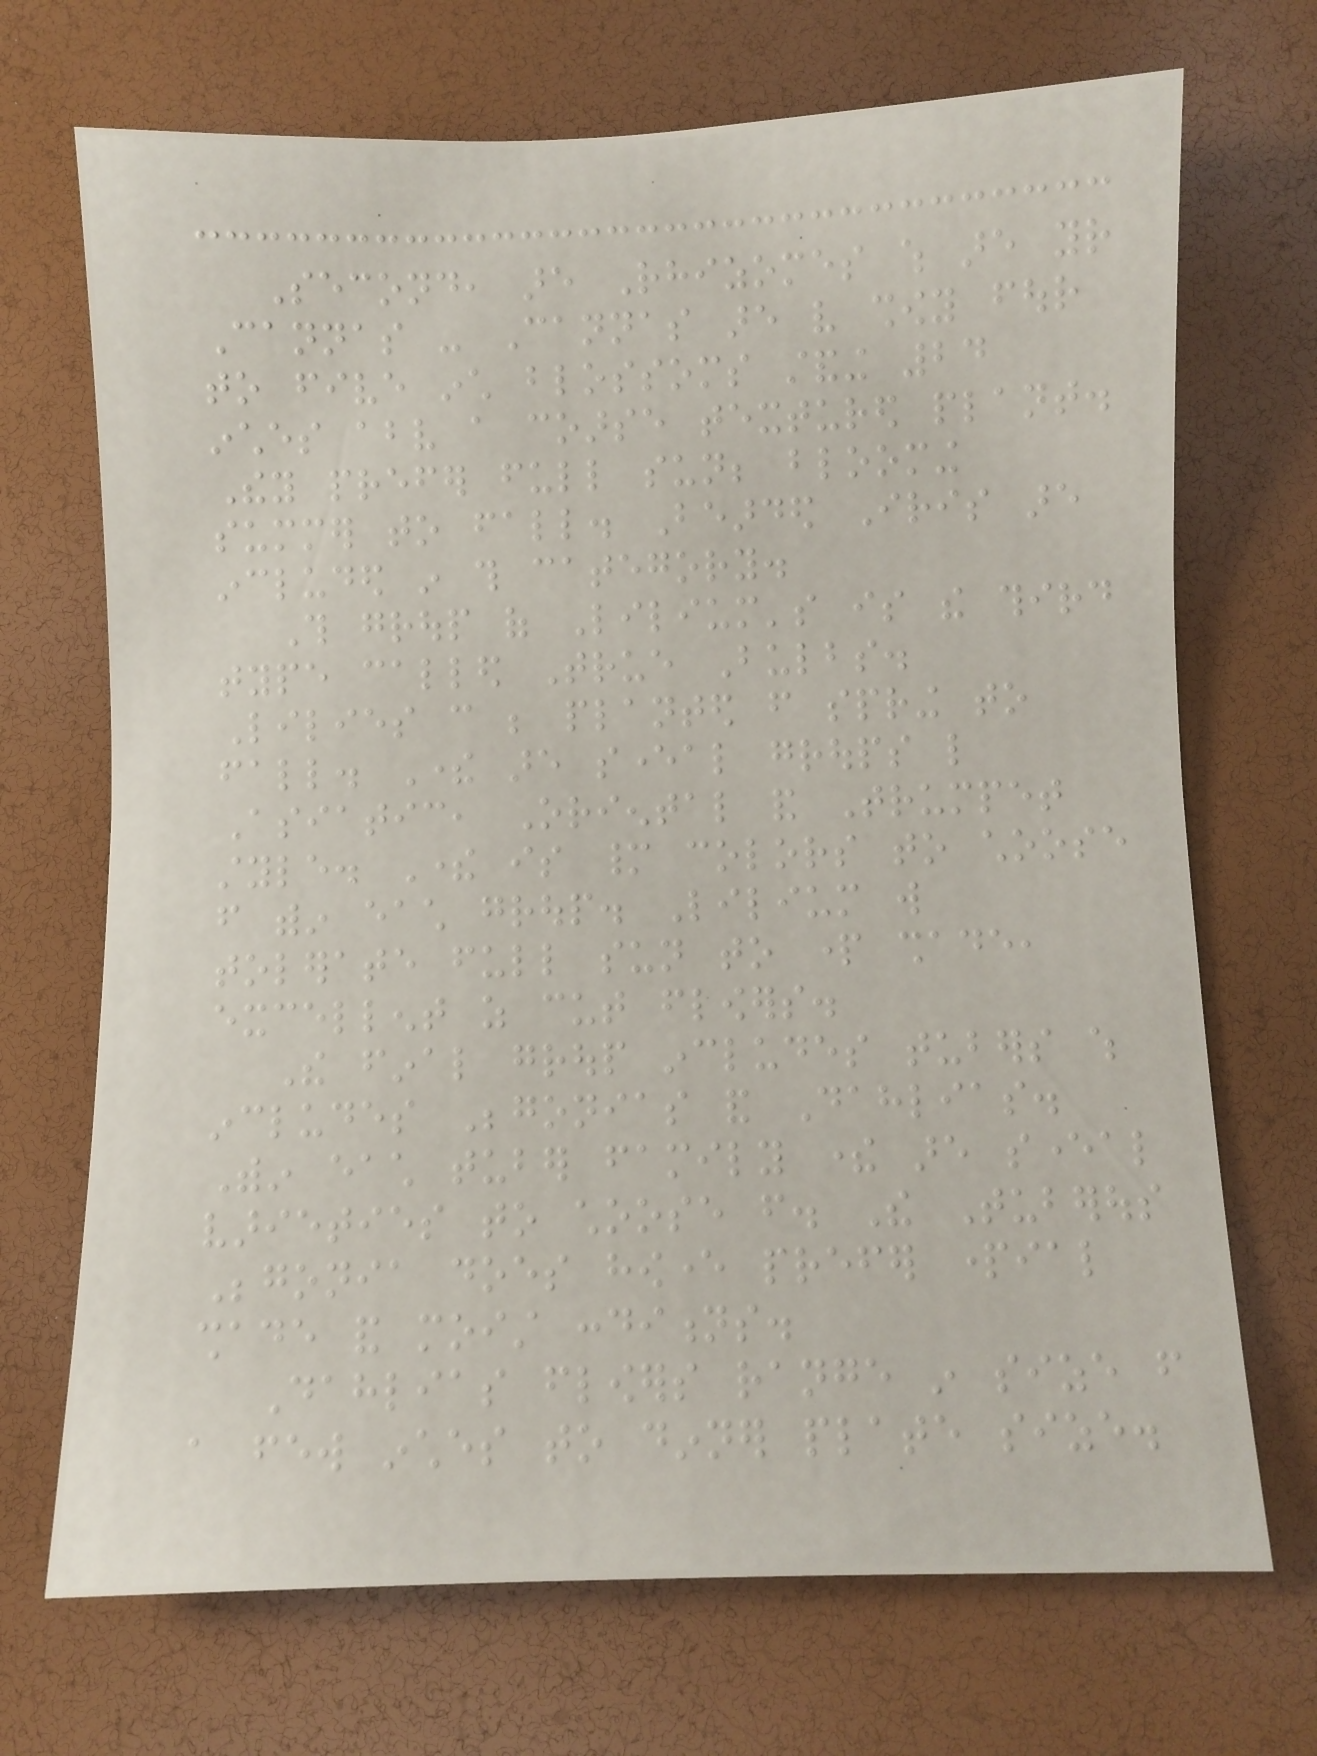Second, are Rhizomes which are your
Cannas - Cannas are very showy four
to five inch blossoms standing 24
inches above a coarse textured plant.
They prefer full sun; blooming
summer to fall. Bearded Iris are
included in this category.
This group of Lilium's is the third
type called True Bulbs.
Lilies can be planted from spring to
fall. There are several groups like
Asiatic, Oriental and Trumpet
style. There is many colors to choose
from within each group. Lilium will
tolerate full sun to part shade,
excellent as cut flowers.
The final group includes tubers which
includes Begonias and Dahlias.
Within each tuber family there are several
varieties to choose from. The Tuberous
Begonia does however prefer partial
shade and moist conditions.
Dahlias flowers range in size from
a few inches to dinner plate size.
